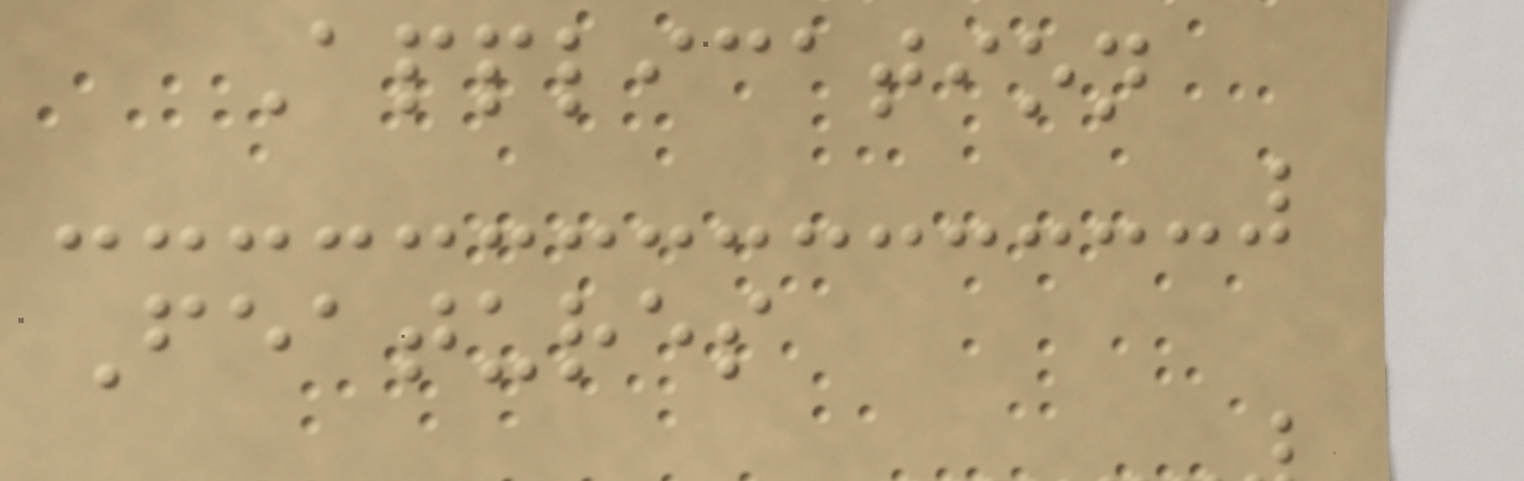Application
Features
